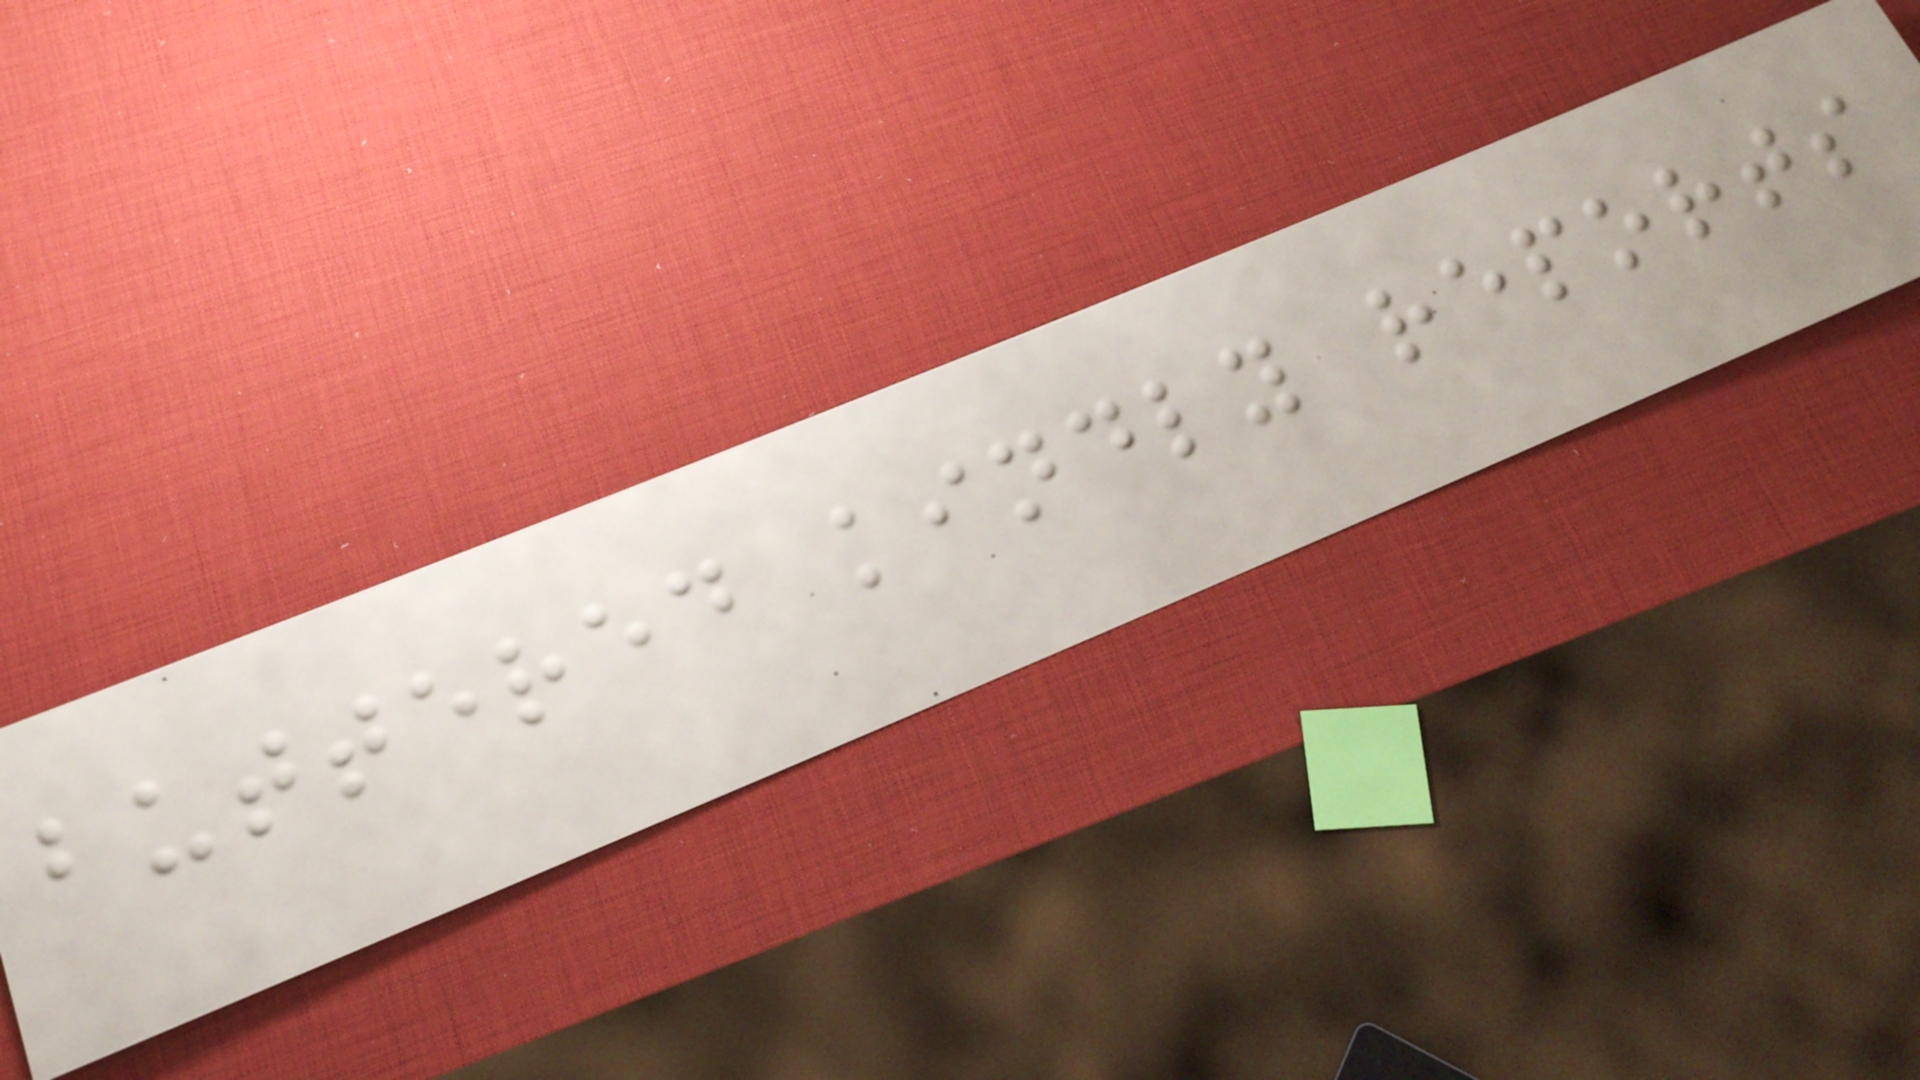buttered kindly reports
